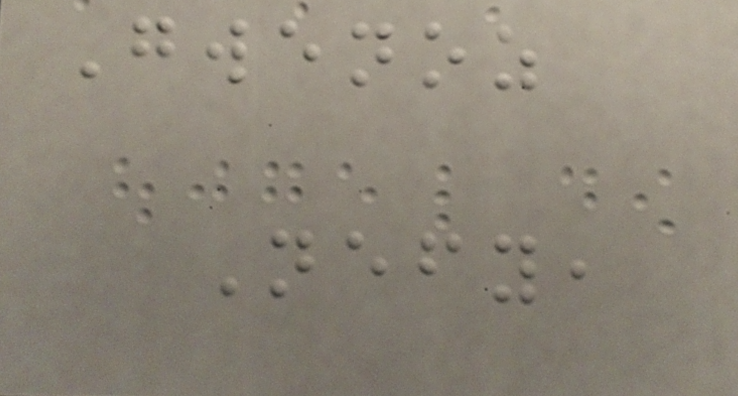Gwenoz
Nefy,
